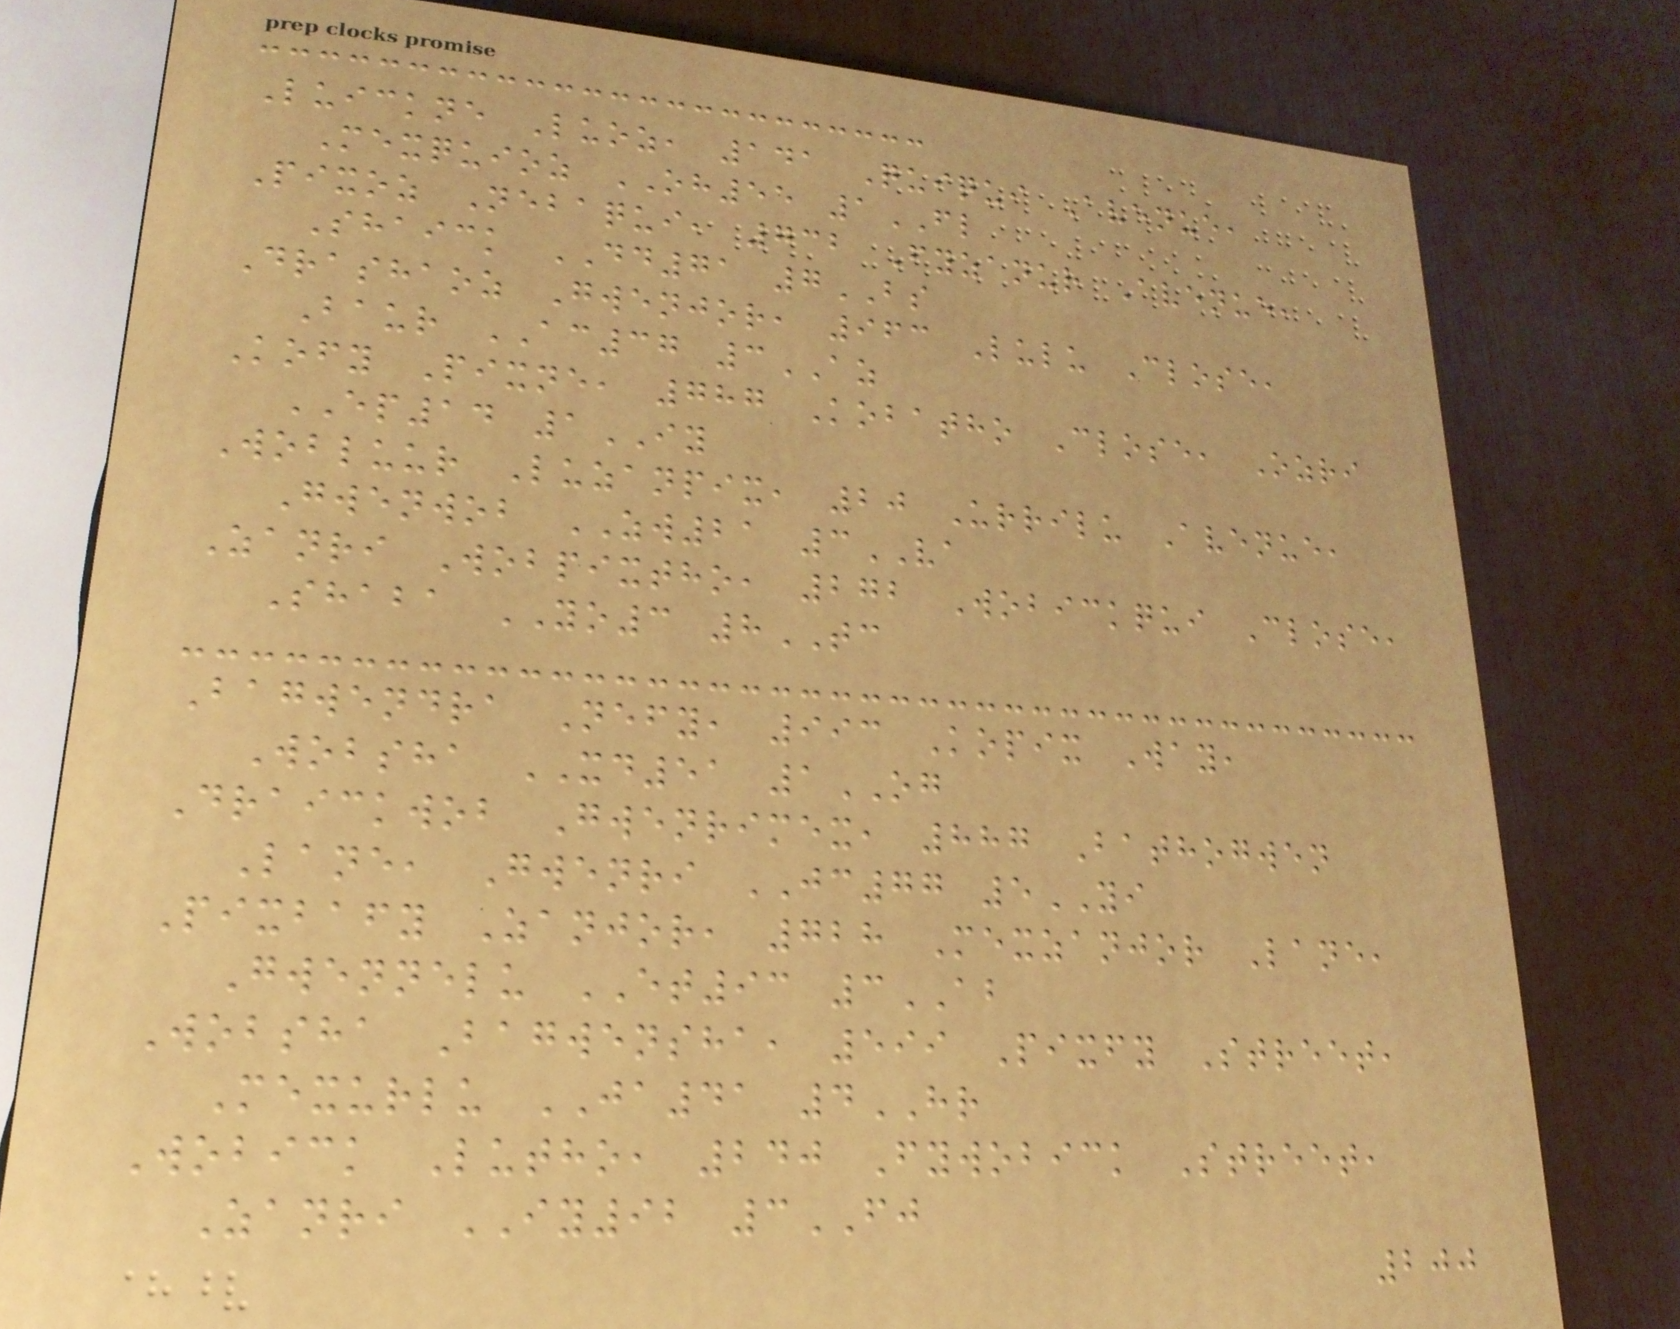Luickne Luoz, 141 Quiqui Avenue,
Mexquioz OH55 1FL
Pixoz Nebaqui, 732 Fyzanur Avenue,
Shaick DD71 7BS
Drashaoz Gwenjor, 963 Lulu Close,
Baur AC37 3AZ
Kofy Pixne, 787 Kobatho Close, Ozri
EP14 1IY
Wobluur Luzanpix, 20 Urrilu Avenue,
Gwenwob ZW21 3VA
Zanri Wobpixtho, 272 Wobickqui Close,
Shaba YO3 8TC
Bagwendra Nefy, 993 Kopix Way,
Wobsha XD51 1OG
Draickwob Gwenrimex, 887 Bathogwen
Lane, Gwenri JC77 5YI
Pixbafy Zanjor, 728 Mexzanjor Lane,
Gwennelu ET93 3AB
Wobsha Bagwensha, 599 Pixfy Street,
Mexurlu JA41 4HR
Wobick Lutho, 240 Fywobick Street,
Zanri IY92 3FJ
200
